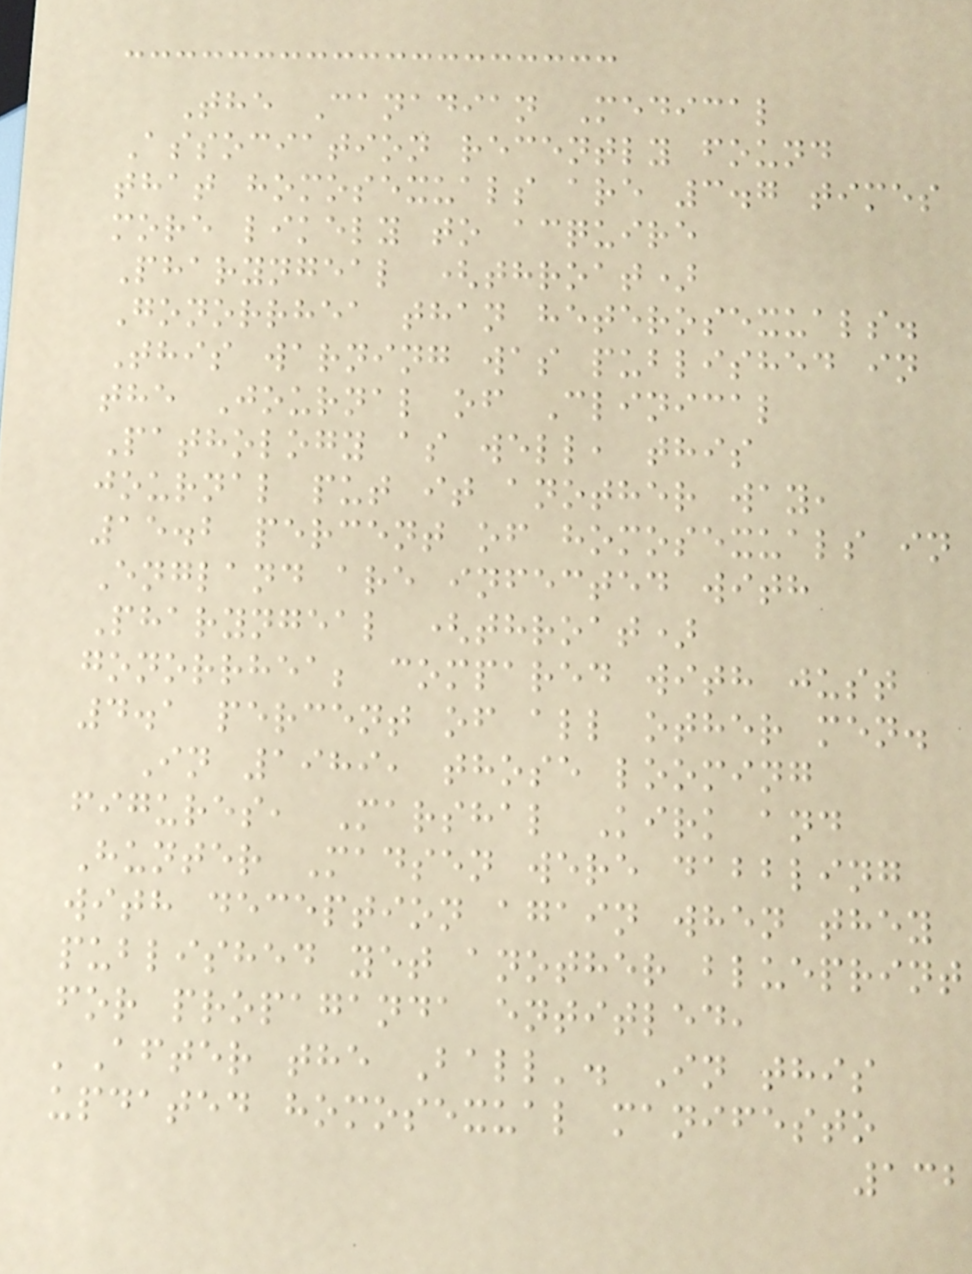The Canadian Medical
Association recently found
that homosexuals are 3.7 times
more likely to acquire
Pharyngeal (throat)
Gonorrhea than heterosexuals.
This warning was published in
the Journal of Clinical
Pathology as well, this
journal put it another way,
15.2 percent of homosexuals in
England are infected with
Pharyngeal (throat)
gonorrhea; compared with just
4.1 percent of all other men.
In 1989, those looming
figures, Marshal Kirk and
Hunter Madsen were dabbling
with deception again when they
published yet another blueprint
for propaganda entitled,
'After the Ball'. In this
updated homosexual manifesto
132
